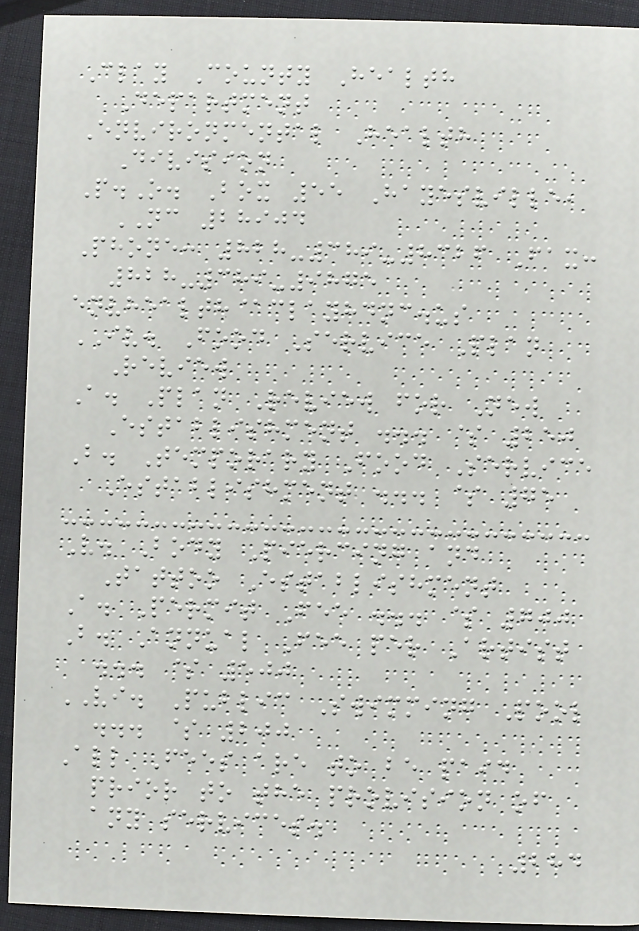Clay County Health
Department
Environmental Health
Division
P.O. Box 55 Hayesville,
NC 28904
Phone: 828-389-8326 Fax:
828-389-9875
envhealth@clayhdnc.us
IV. Food Service Plan
Review
A. Plan Review for New
Establishment ... $ 250
B. Temporary Food Service
Establishment ... $ 75
V. Body Piercing and
Tattoo Establishment
A. Permit Fee ... $ 700
B. Annual Fee per Artist
... $ 500
VI. Public Swimming Pool
... $ 200
All Fees are to be paid
prior to the provision of
any services.
284
